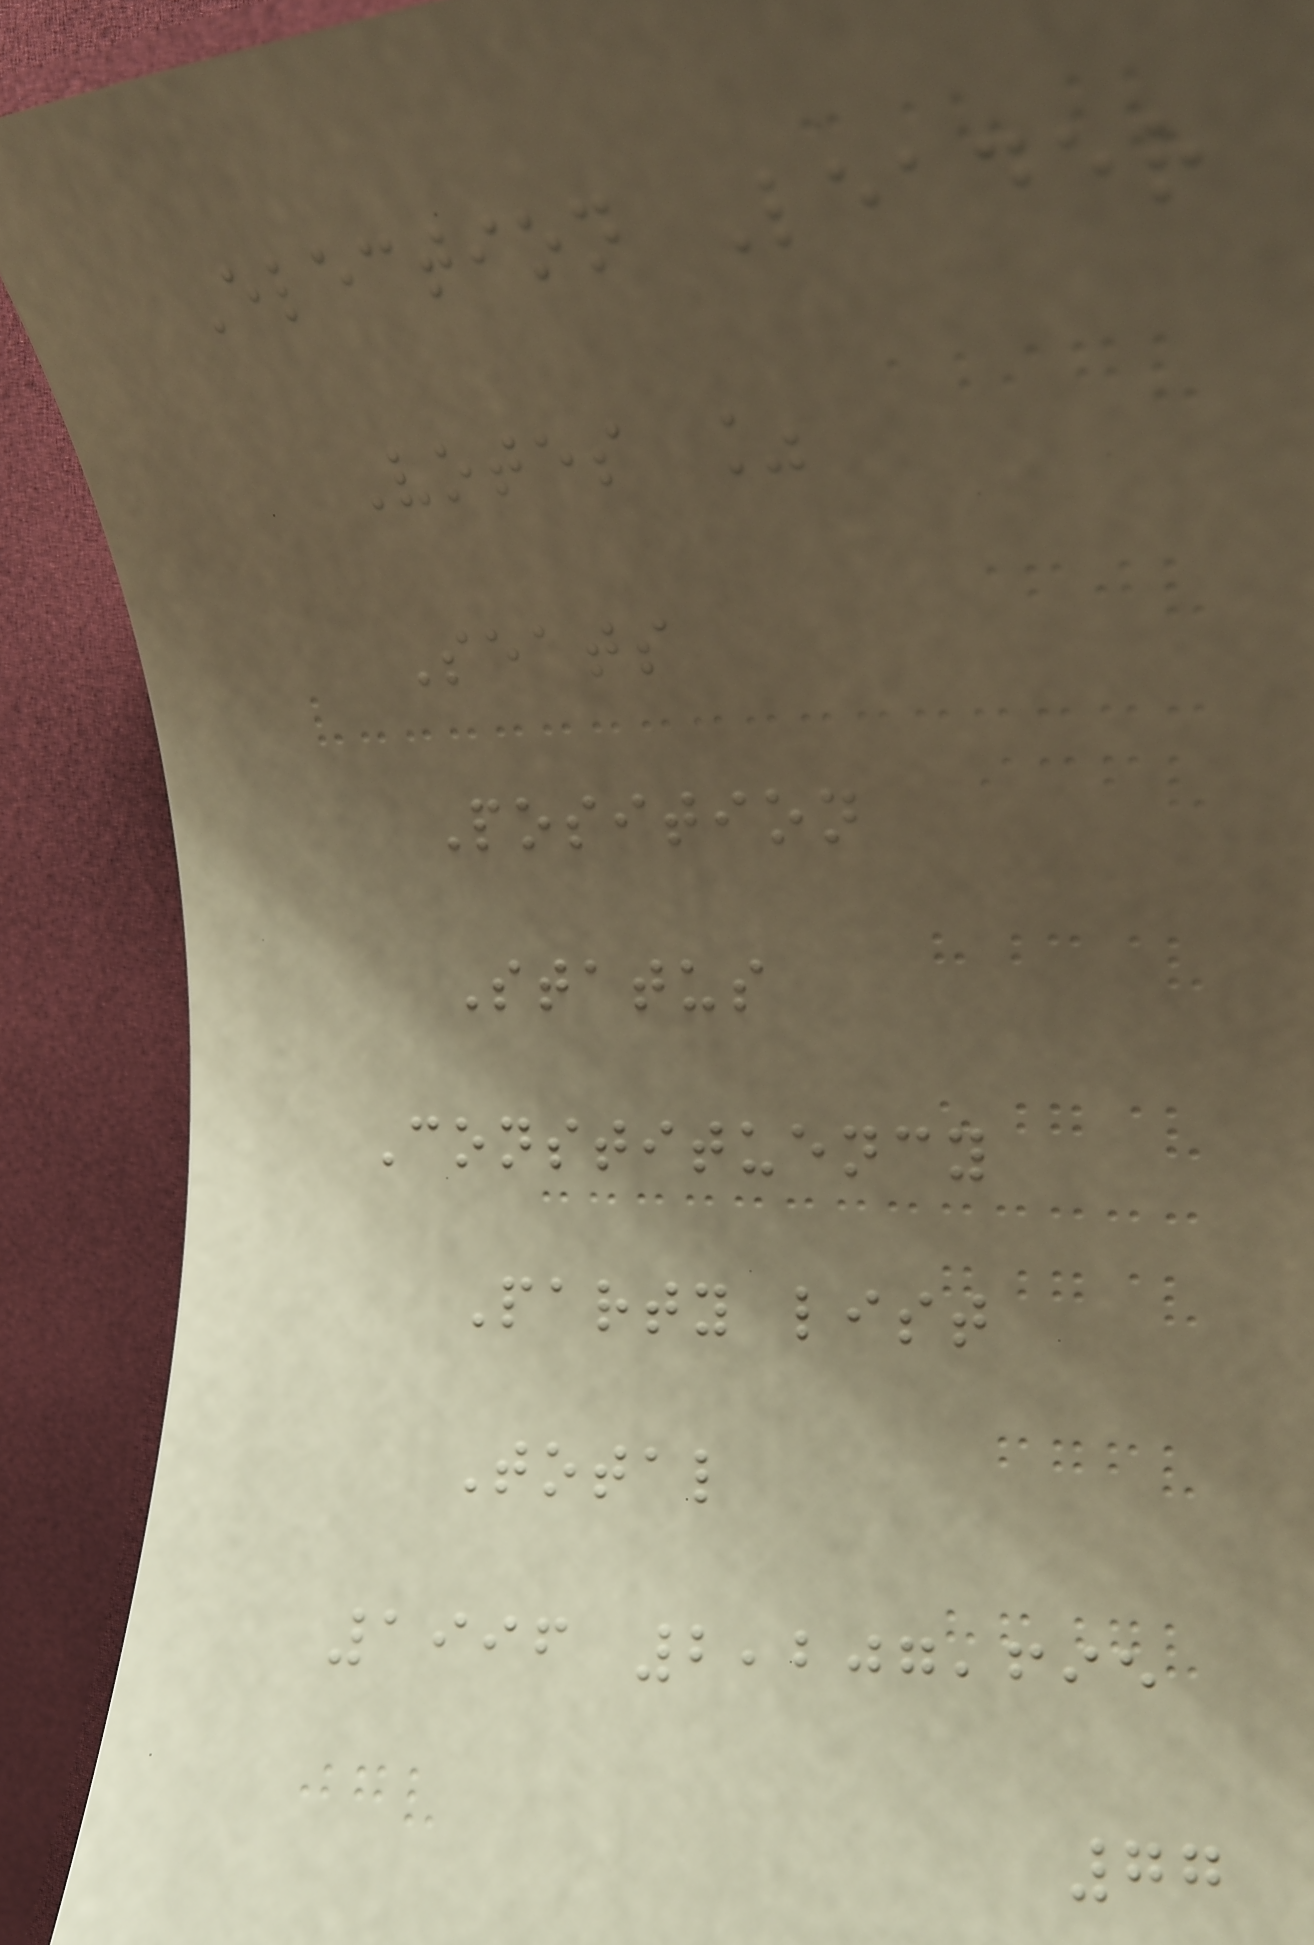Election Leader
Votes %
Seats
Position
Status
Constituency
Party list
Total
1996 2,207,695
77
